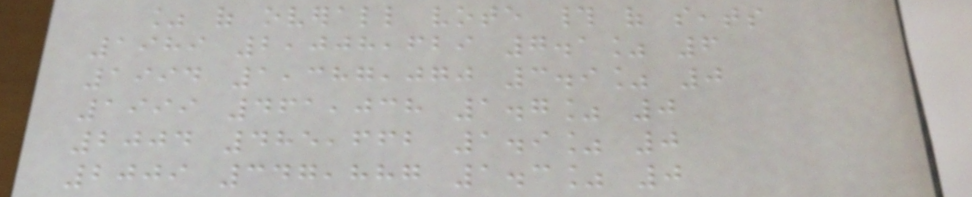% of overall vote # of seats
1989 2,008,629 7.1% 6
1994 1,387,070 3.9% 0
1999 461,038 1.7% 0
2004 485,662 1.9% 0
2009 347,887 1.3% 0
